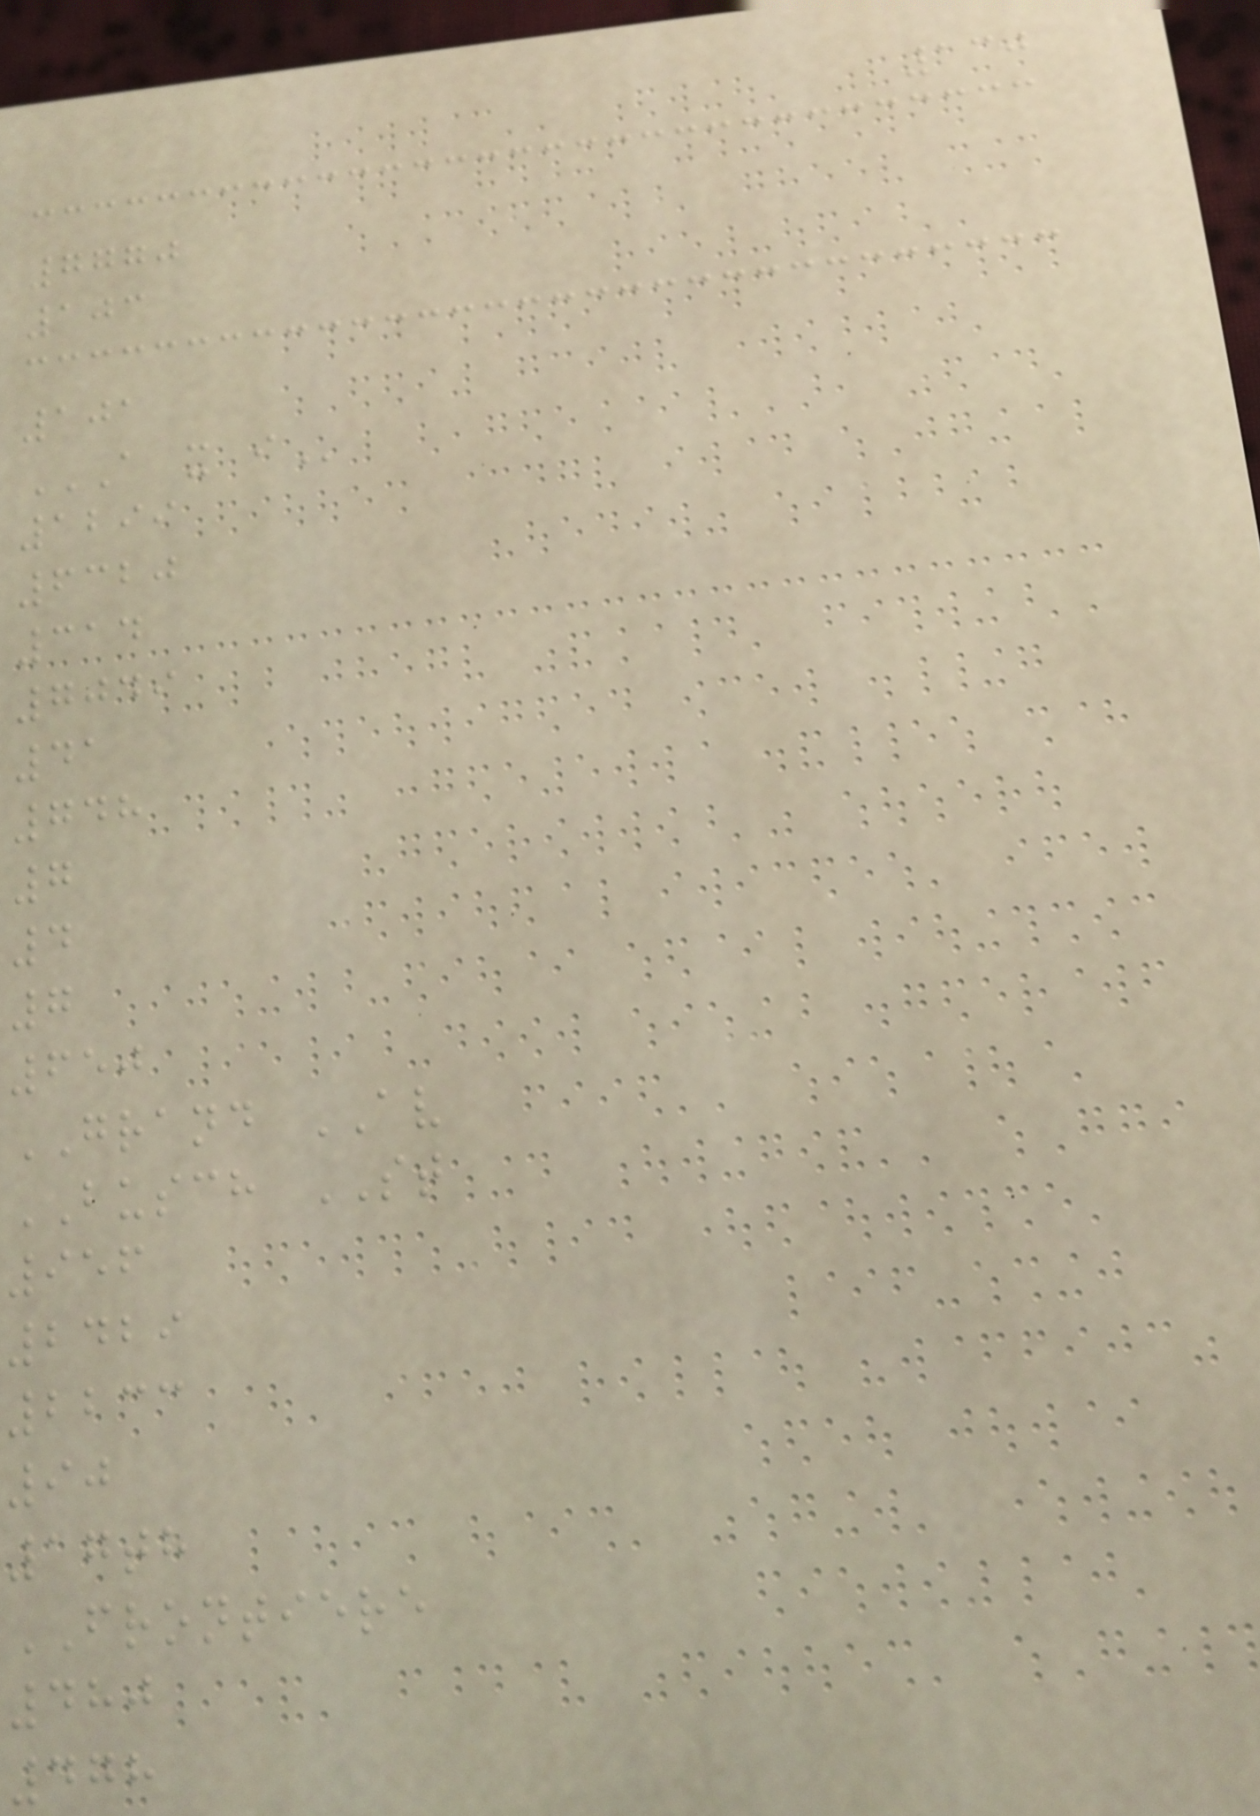130
7770
103
101
A X I
1299
6320
314
7049
41
748
7
4
7
650
GRAND AV
BUSCH ST
956
2429
2233
90
17th
FRONTIERE
480
478
